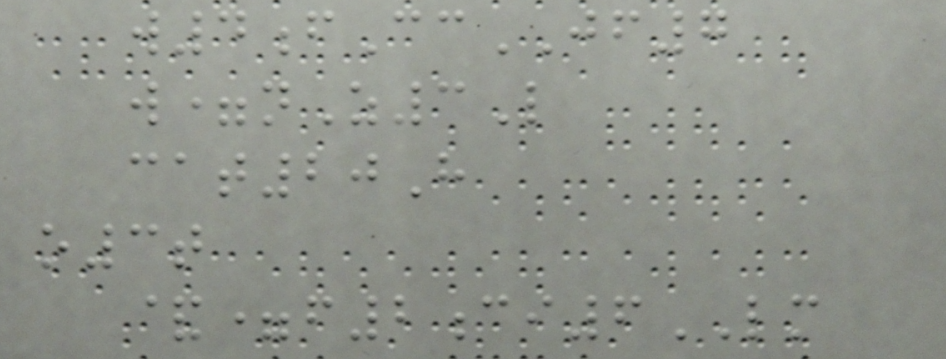w4fCcJF7
w=nZ3L
cat20H
o3t
&=f2ci6LM
